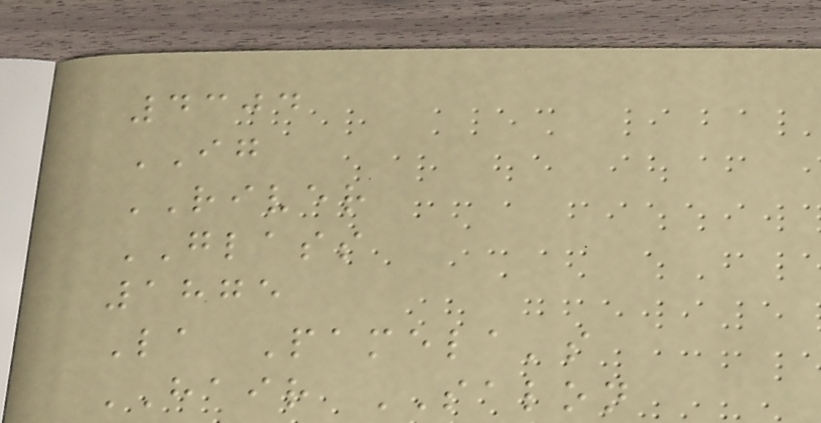4304
IG
RIVER
GLASS
1875
La Pamela's
HAIR SALON
